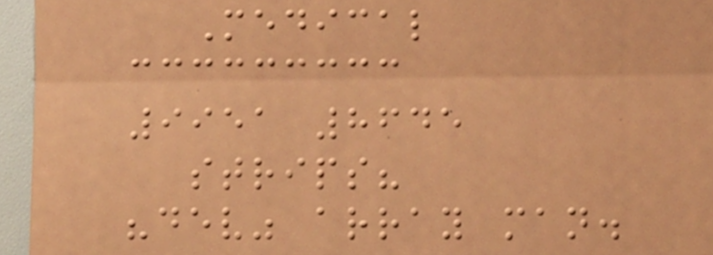Medical
9951 8645
strips?
"dev" array man.
